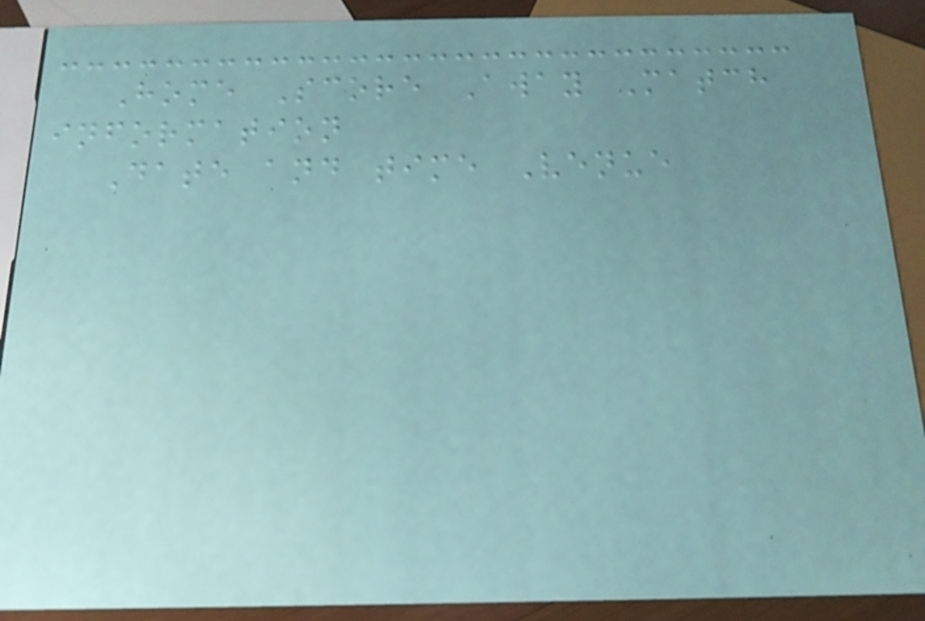Home Score Away Match
information
Date and time Venue
